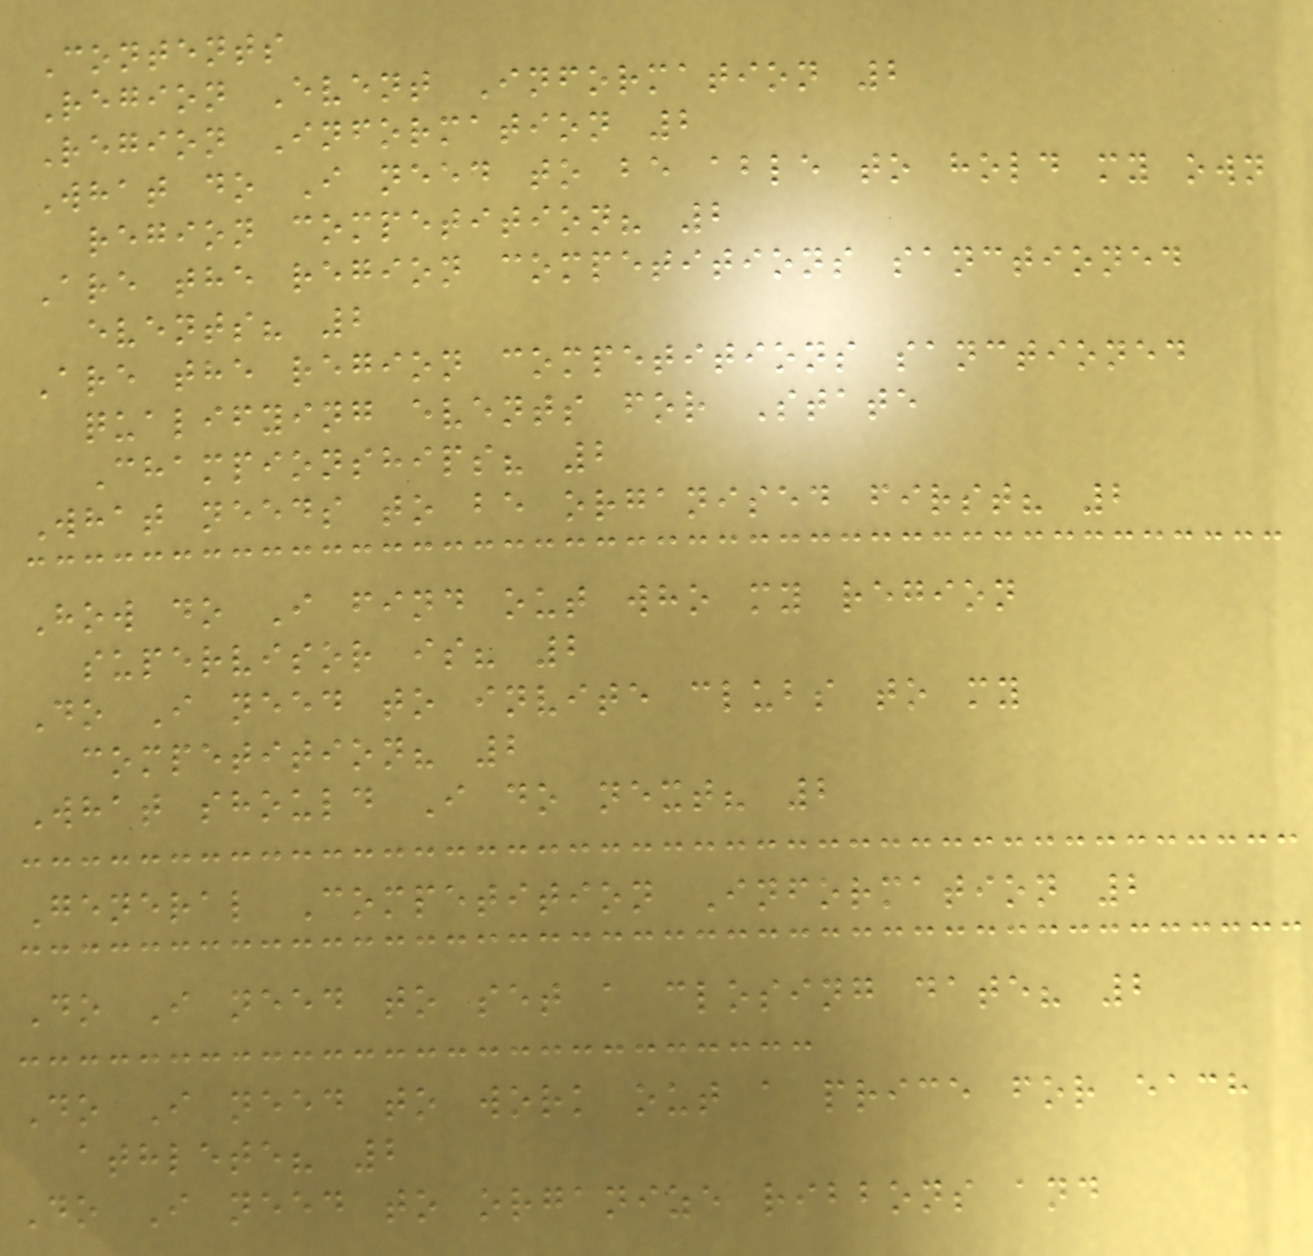Contents
Region Event Information 2
Region Information 2
What do I need to be able to hold my own
region competition? 2
Are the region competitions sanctioned
events? 2
Are the region competitions sanctioned
qualifying events for State
Championships? 2
What needs to be organised first? 2
How do I find out who my region
supervisor is? 2
Do I need to invite clubs to my
competition? 2
What should I do next? 2
General Competition Information 2
Do I need to set a closing date? 2
Do I need to work out a price for each
athlete? 2
Do I need to organize ribbons and
